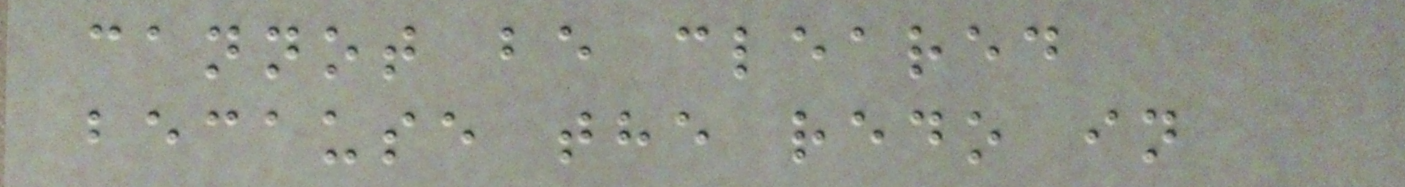cannot be cleared
because the redo in
